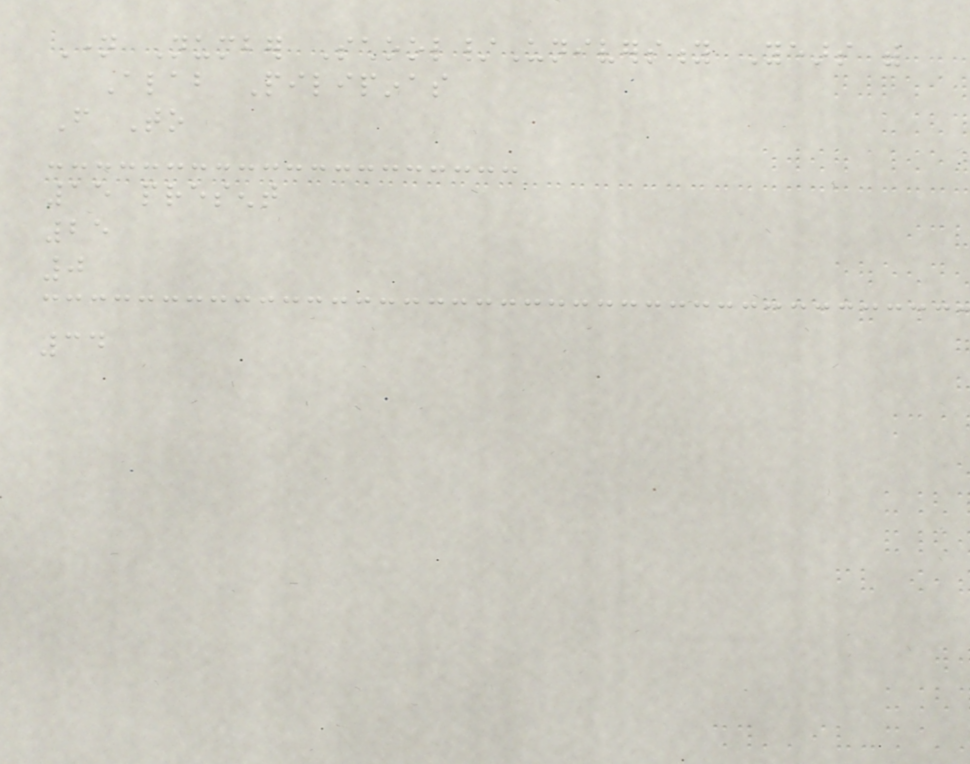Name Number School/University Years with
Alab Pilipinas
From To
15 present
25
0
34
